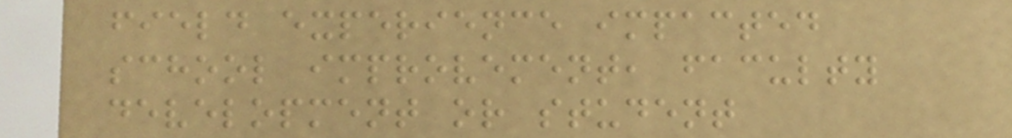field experience impacted
school improvement, faculty
development or student
